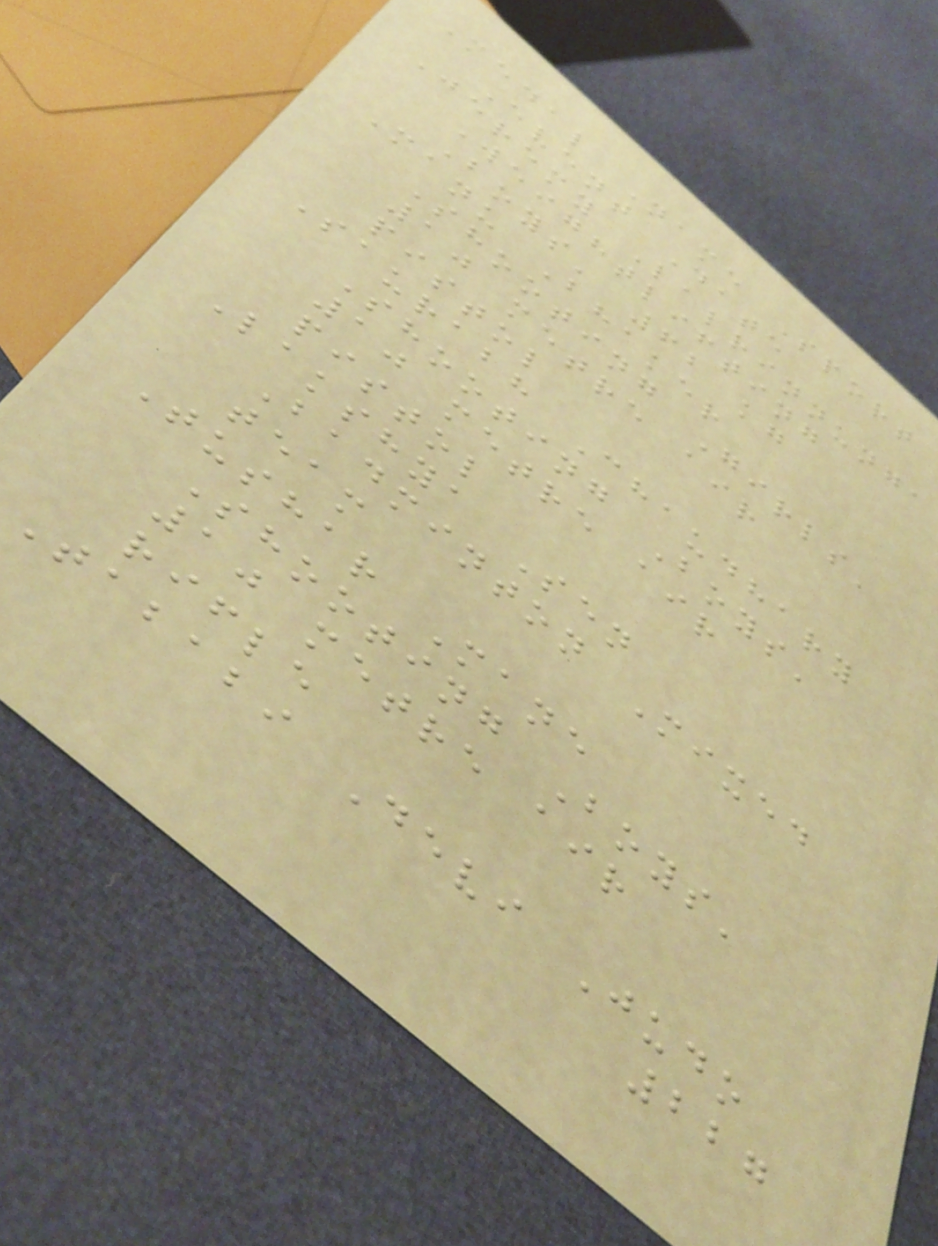Medal Name Sport
Event Date
Jeremy Lalrinnunga
Weightlifting
Boys' 62 kg
Manu Bhaker
Shooting Girls'
10 metre air
pistol
Saurabh Chaudhary
Shooting Boys'
10 metre air
pistol
Lakshya Sen
Badminton Mixed
team
Tushar Mane
Shooting Boys'
10 metre air
rifle
Tababi Devi Judo
227
